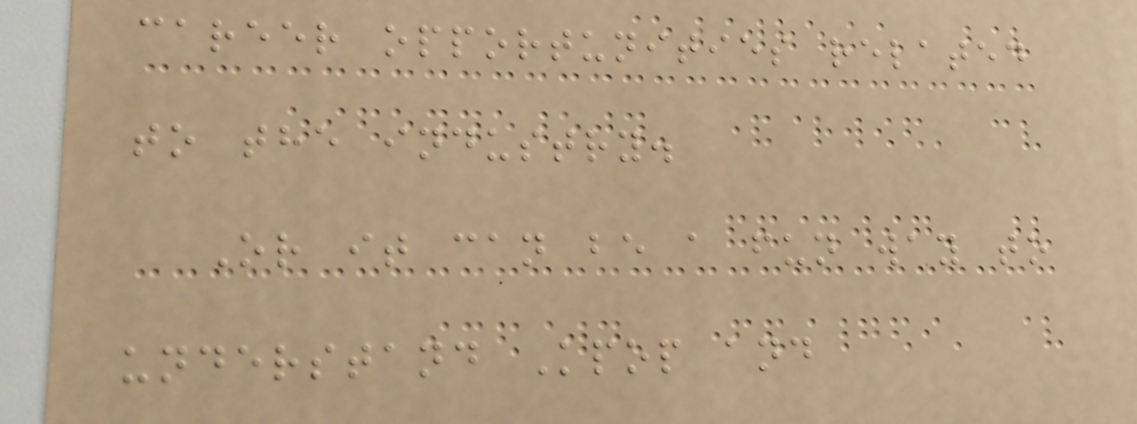career opportunities related
to the industry.
Or it can be a fun way to
understand Kpop and
